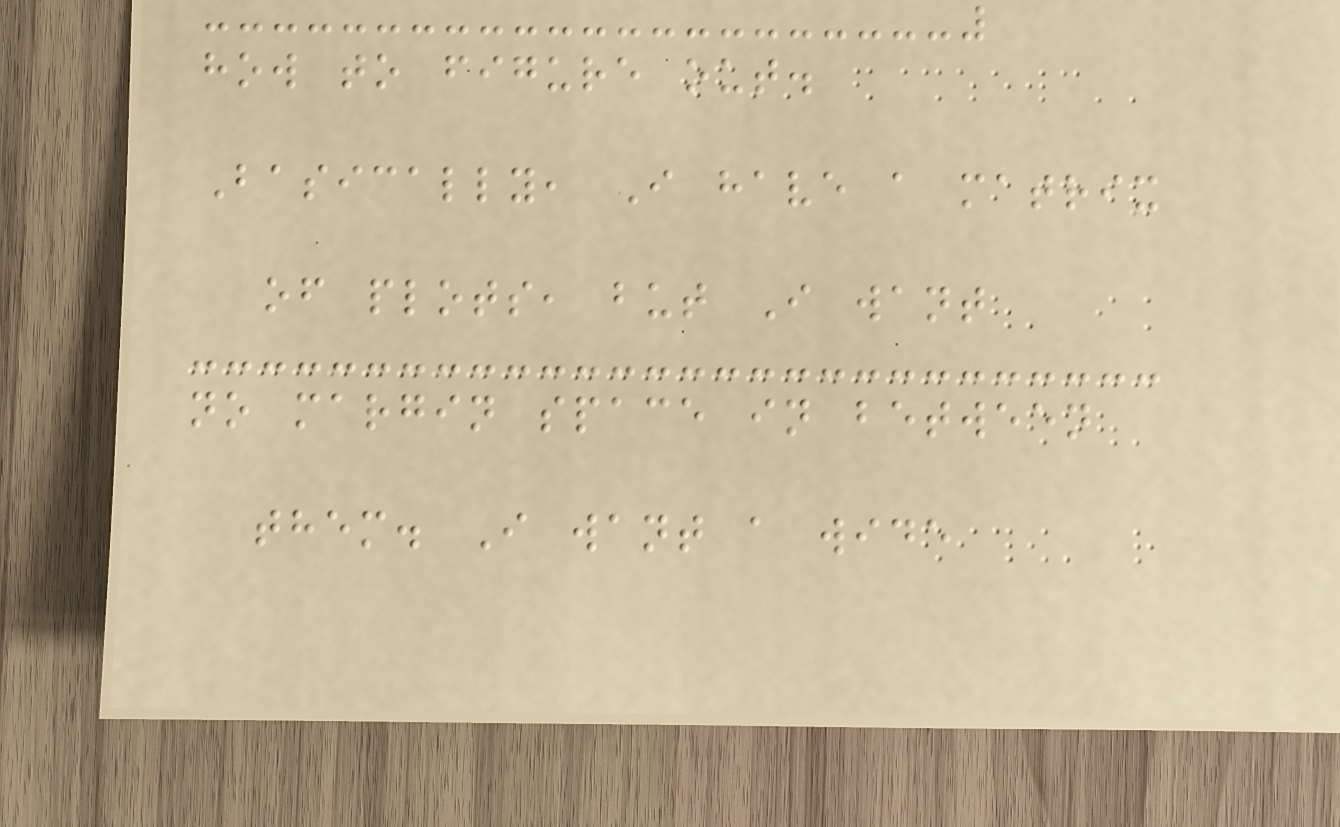how to figure out.
Basically, I have a matrix
of plots, but I want
no margin space in between
them. I want a wide
